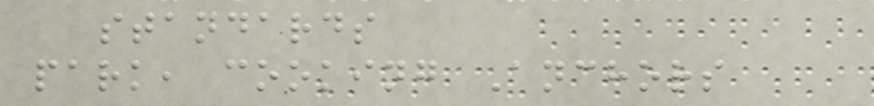standards
park, cooking Anchors
